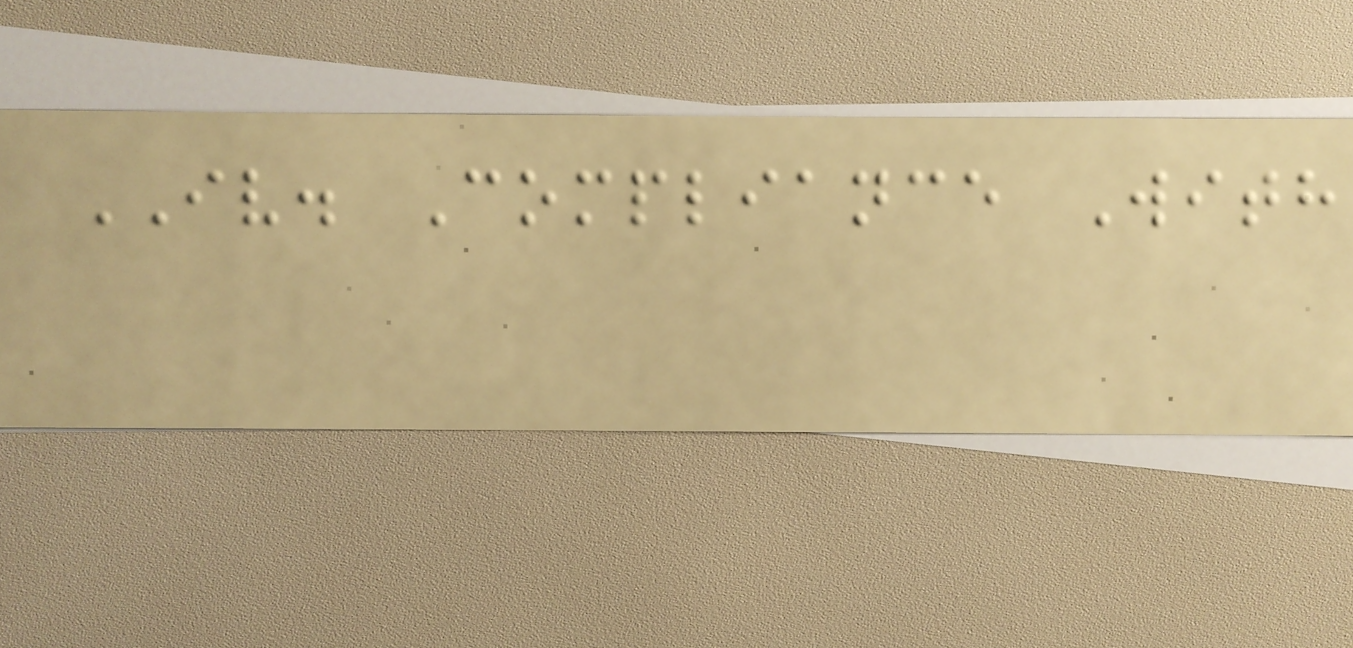IV. Compliance With
